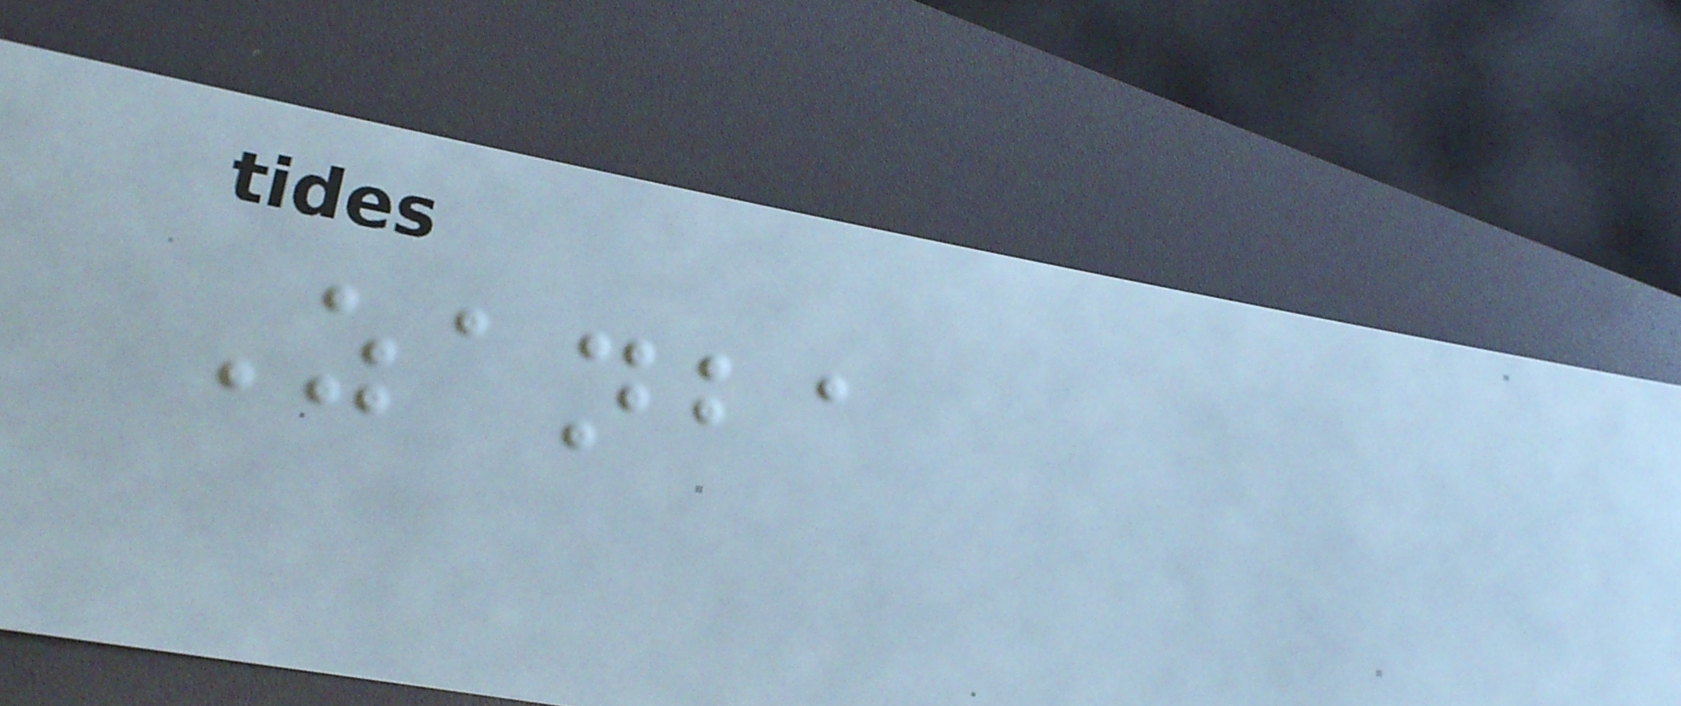Zanba
